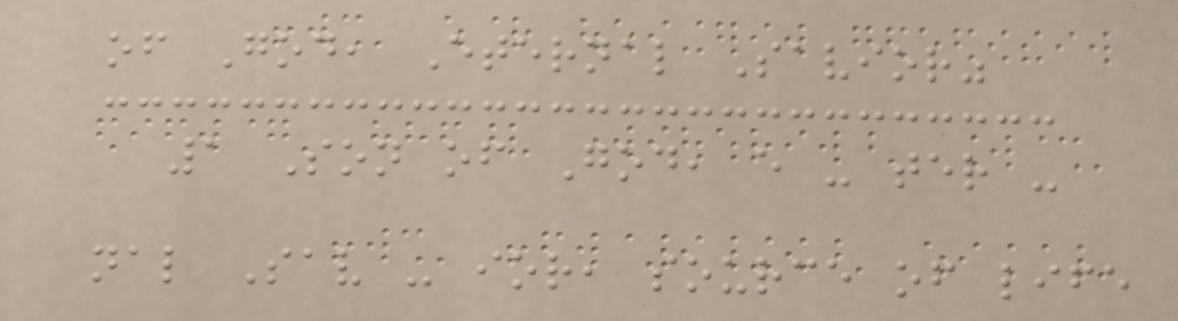of God, Eternal Savior"
1 Son of God, e - ter -
nal Sav - ior, source of life
